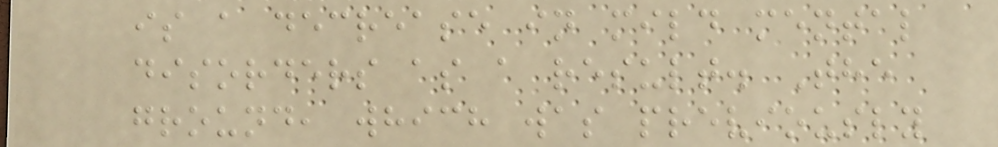is a decrease in mild mental
disorders as a result. The
ground, which was previously
